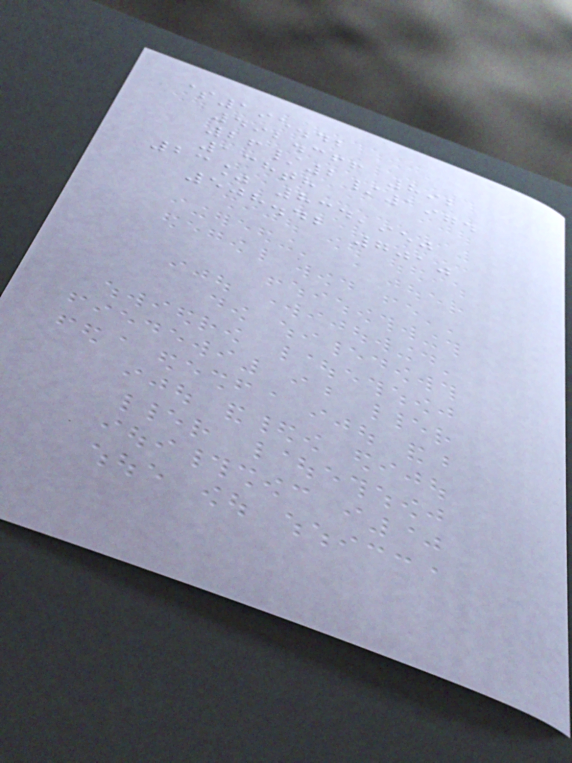$195.42
492.366 892
26/2/1974
138th
23% 834,950
508.42 7010
